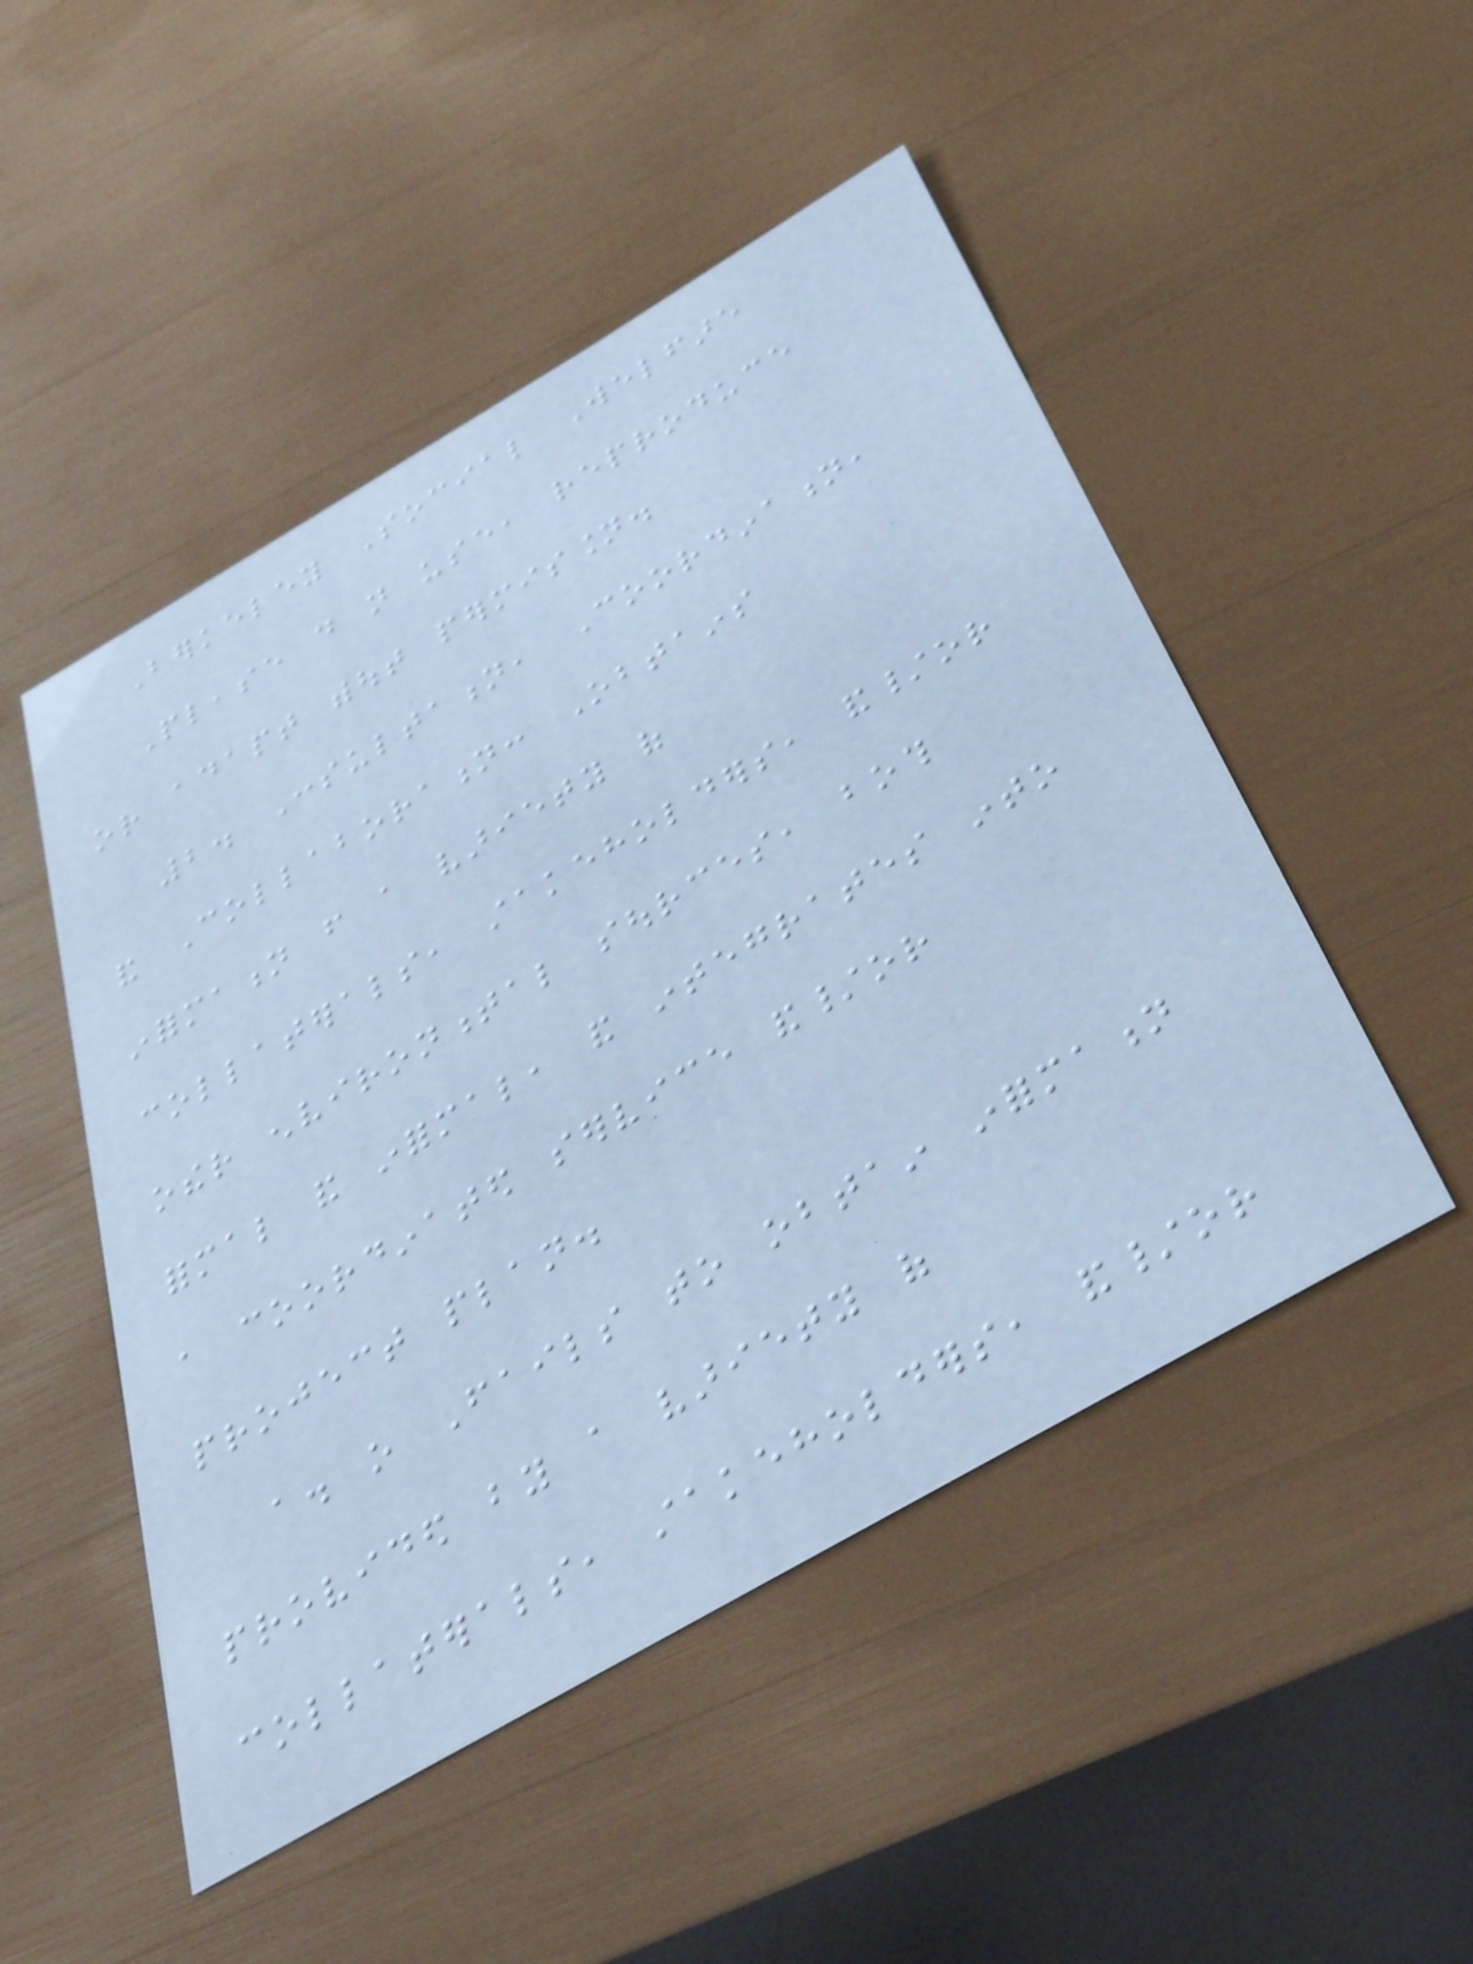Berkeley Social Welfare
Please do not use, reproduce
or adapt without permission.
2. Consultation, Coordination,
and Collaboration: Obtains
information from a variety of
collaterals, stakeholders, and/or
other environmental sources, both
formal and informal, and integrates into
a coordinated service and/or
project plan.
a. o Fails to obtain information
provided by a variety of
collaterals, stakeholders, and/or
